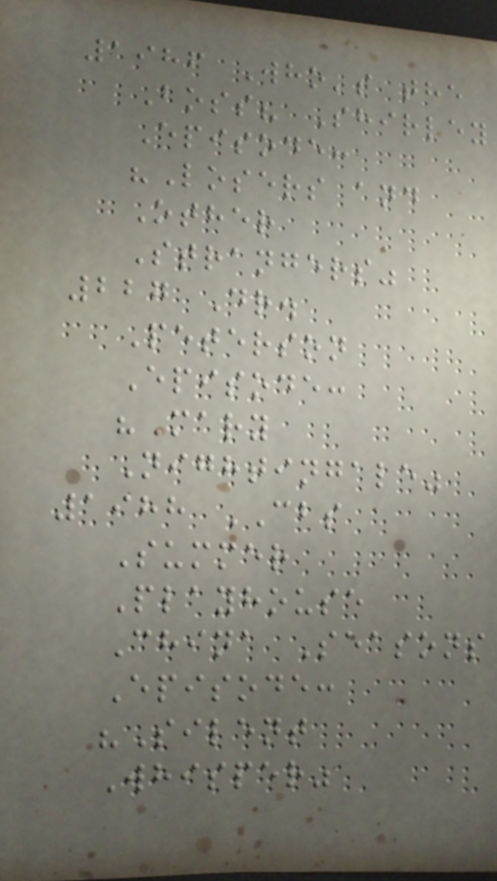1986 Who's the
Boss? Shirley
Episode:
"Losers and
Other
Strangers"
227 Dr.
Peterson
Episode:
"Mary
Nightingale"
1988 CBS
Summer
Playhouse
China Seasons
Episode:
"Silent
Whisper"
